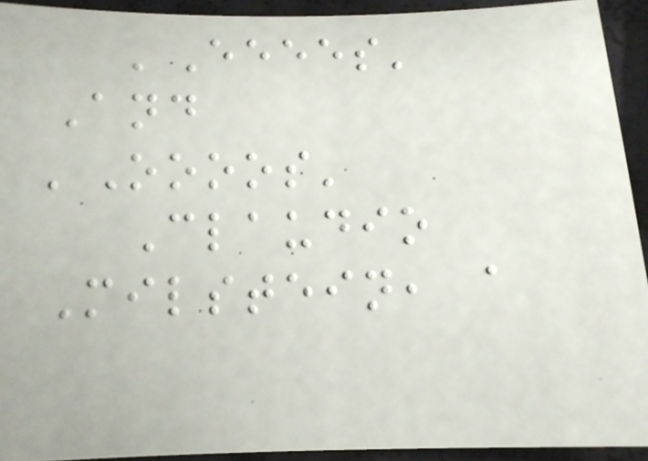'Eeees'
And
'Oooos'
Claudio
Milstein, a
